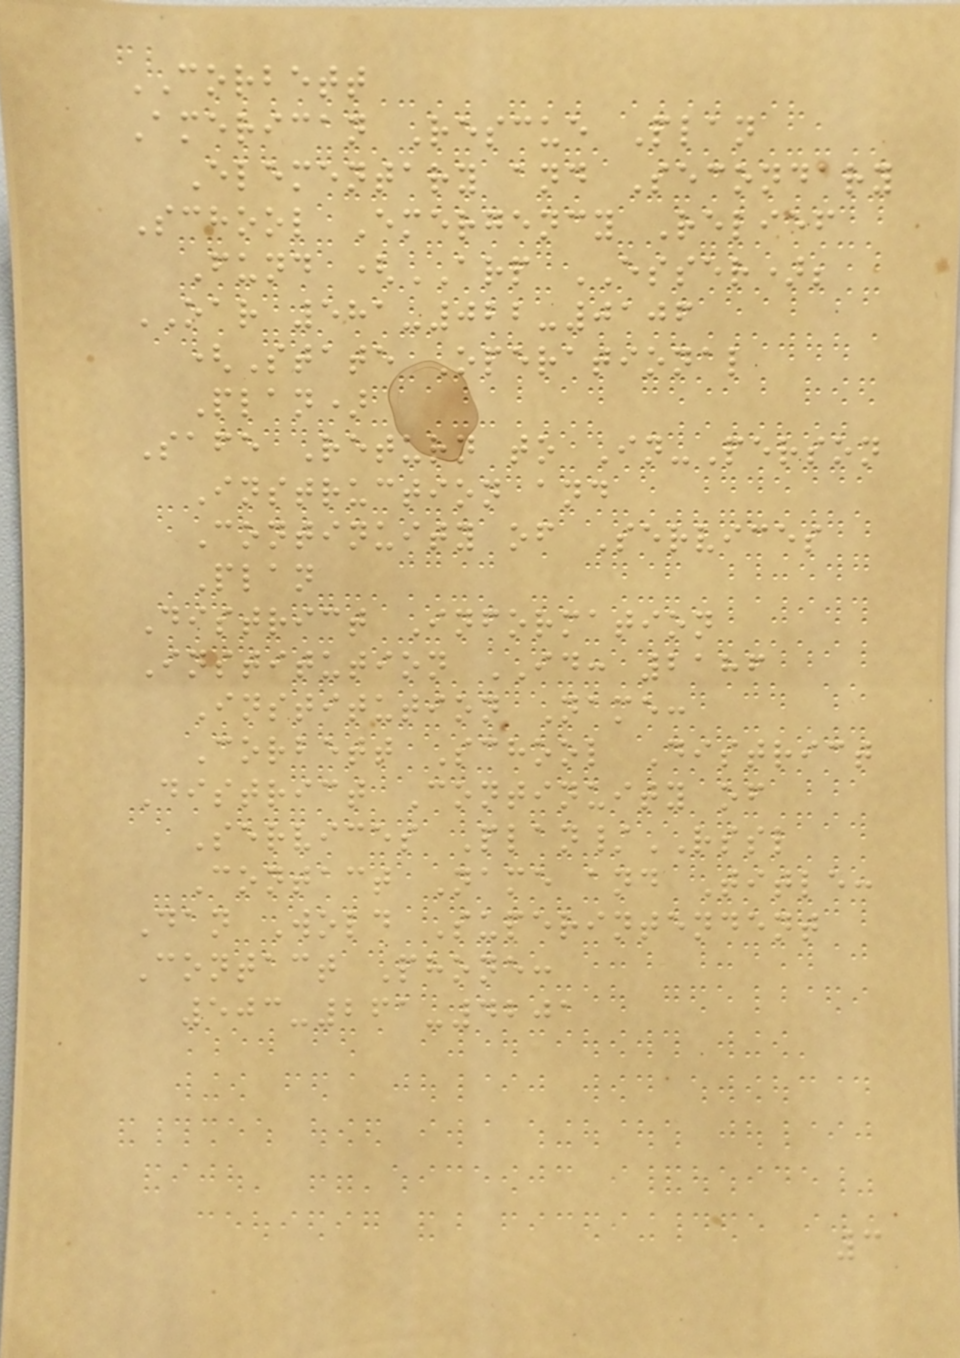CORBETT
American Rescue Plan
Elementary and Secondary
School Emergency Relief
Fund (ARP ESSER);
OAR 581-022-0106
(State Operational
Plan)
Safe Return to In-Person
Instruction and
Continuity of Services
Plan
District Information
Institution ID: 2186
Institution Name:
Corbett School District
District Continuity of
Services Plan/RSSL
Contact Name and Title:
Dan Wold Superintendent
Contact Phone:
503-261-4201
3
